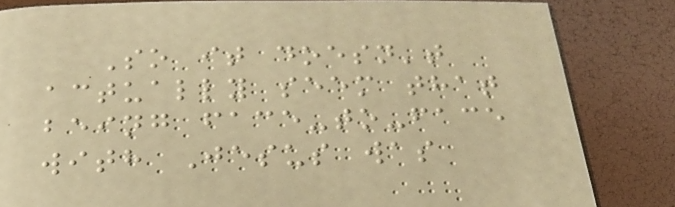So it doesn't
actually seem that
being face-to-face
with Jesus was
